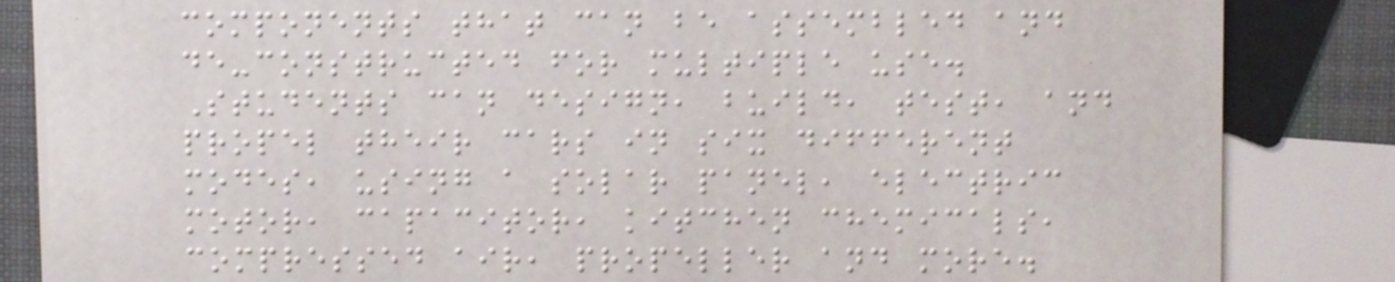components that can be assembled and
de-constructed for multiple use.
Students can design, build, test, and
propel their cars in six different
modes, using a solar panel, electric
motor, capacitor, kitchen chemicals,
compressed air, propeller and more.
